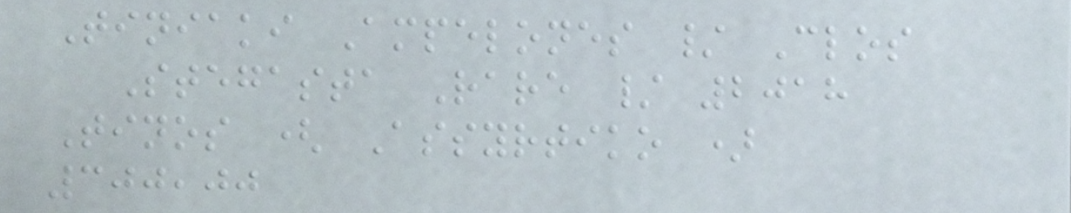Tiniaki Ampelones / Clos
Stegasta Rare / 2018
Tinos ( Assyrtiko )
300,00
